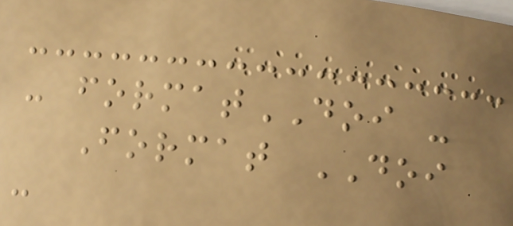- formatDOI -
Format DOI
-
